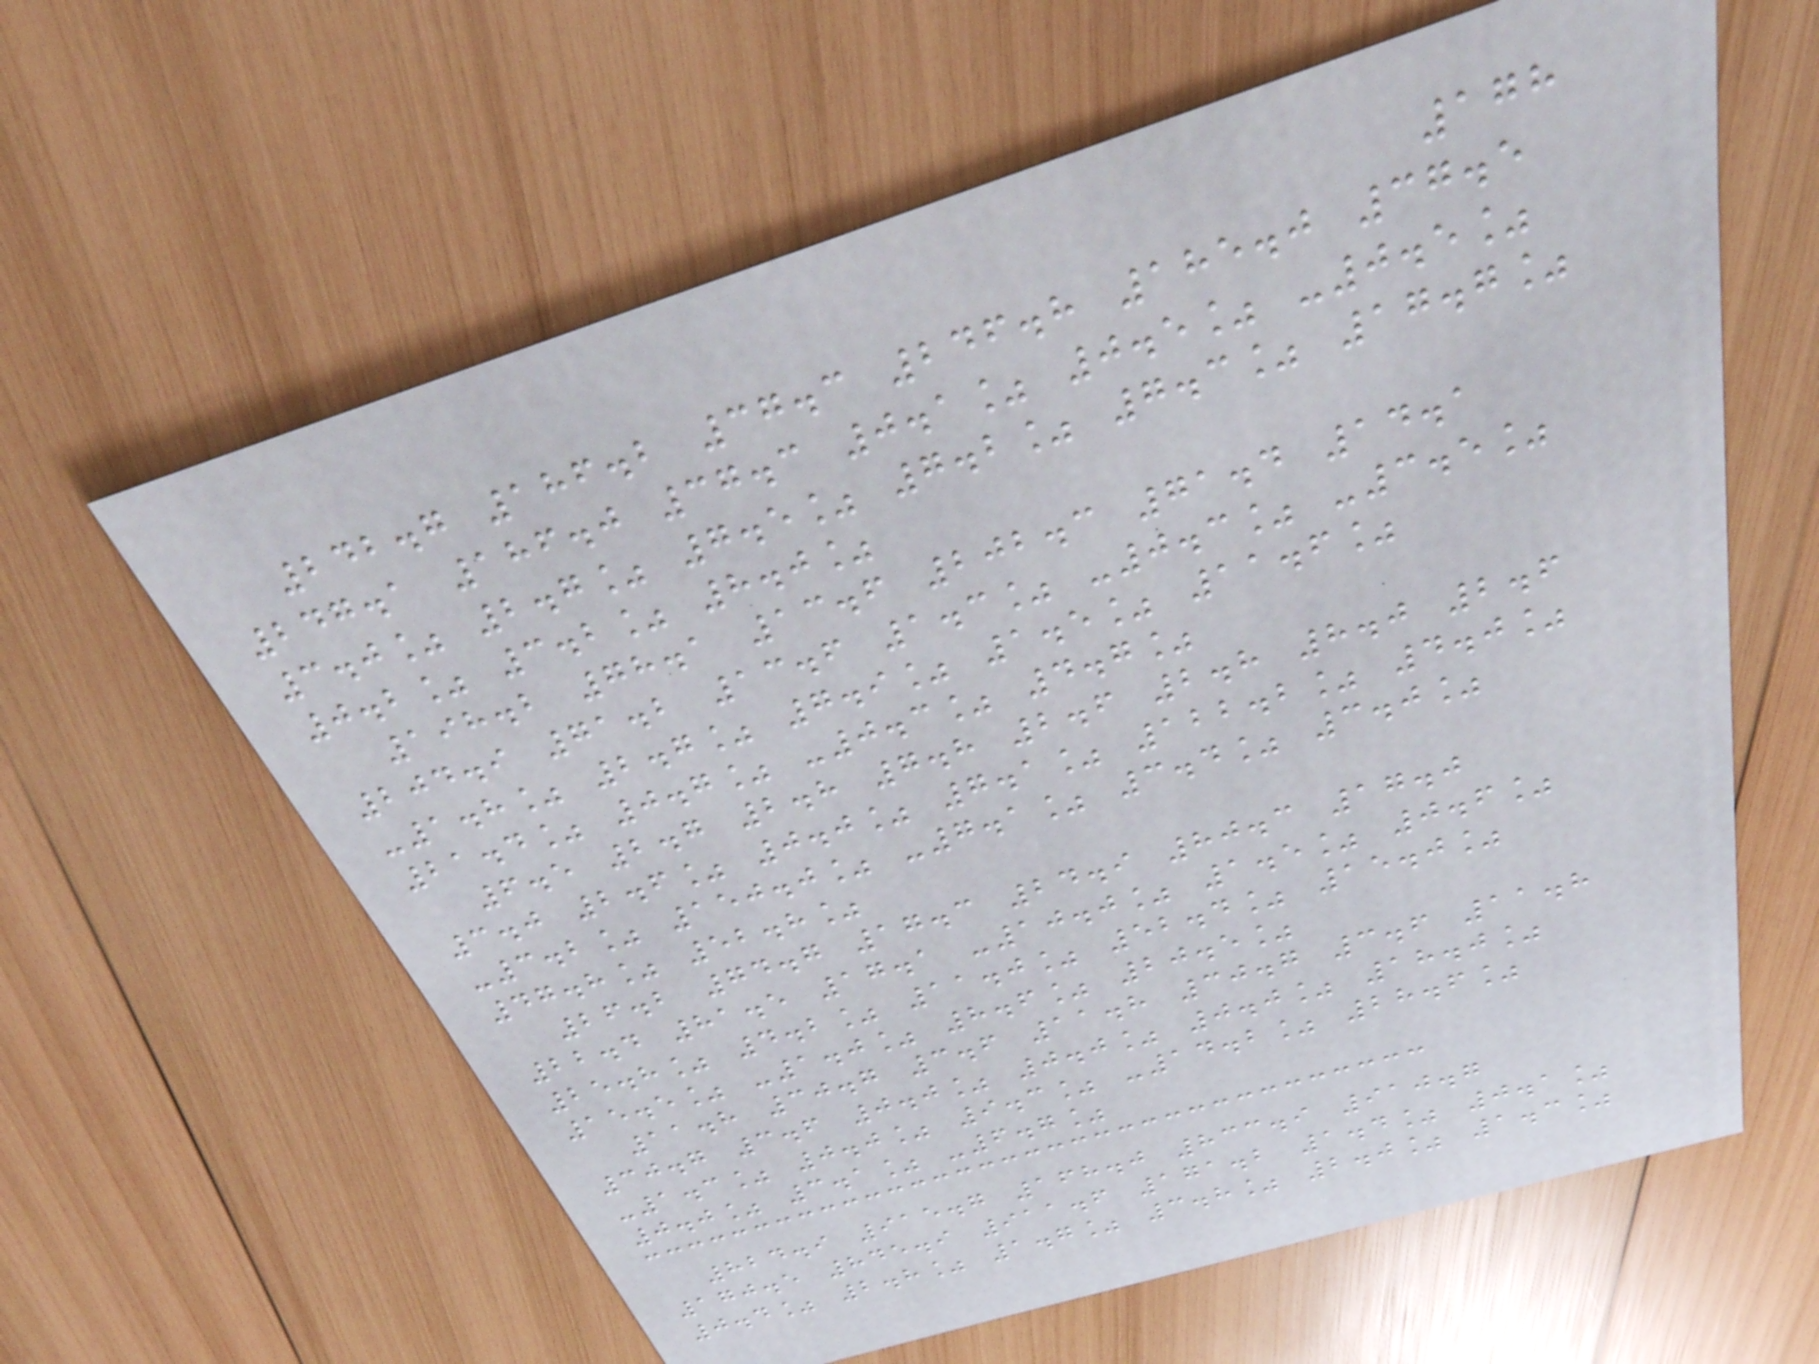178
242.7 186.2 37.3 246.8 185.0 37.5
247.1 186.0 37.3 0.1% 0.5% -0.5%
3.0% 2.7% 7.5% 7.2% 7.3% 17.7%
0.2% 3.2% 8.0%
198.2 78.1 13.6 202.3 71.4 14.1
204.9 71.2 13.6 1.3% -0.3% -3.5%
-1.8% 2.7% 7.9% 1.5% 11.6%
21.4% 0.7% -0.3% 4.7%
6.5 2.7 2.8 7.8 2.6 2.8 8.0 2.6
3.0 2.6% 0.0% 7.1% 122.2% 4.0%
-3.2% 150.0% -7.1% 3.4% 3.0%
47.8% 52.8%
26.2 74.7 17.3 24.9 80.3 17.0
22.4 81.5 17.1 -10.0% 1.5% 0.6%
25.8% 4.2% 11.0% 52.4% 15.0%
15.5% -1.0% 8.6% 20.5%
11.8 30.7 3.6 11.8 30.7 3.6 11.8
30.7 3.6 0.0% 0.0% 0.0% 18.0%
-1.3% 0.0% 9.3% -14.2% 28.6%
0.0% 3.1% -6.7%
824.9 915.7 168.0 833.9 910.7
170.5 845.9 911.6 171.2 1.4% 0.1%
0.4% 2.8% 1.7% 3.8% 2.0% 1.3%
